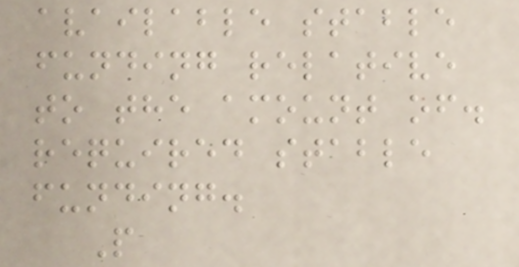available stable
funding relative
to the amount of.
required stable
funding.
P
